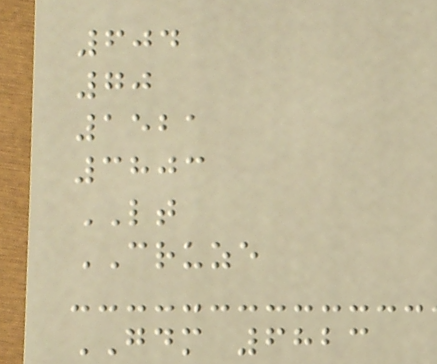604
70
1521
3803
LT
CRUZE
GDM 6823
